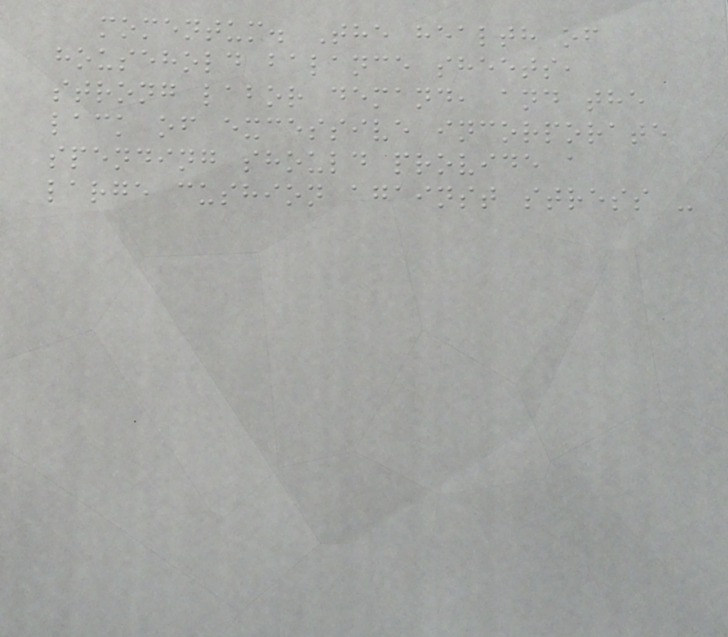momentum. The health of
household balance sheets,
strong labor demand, and the
lack of excessive incorporate
spending should provide a
large cushion against stress -
